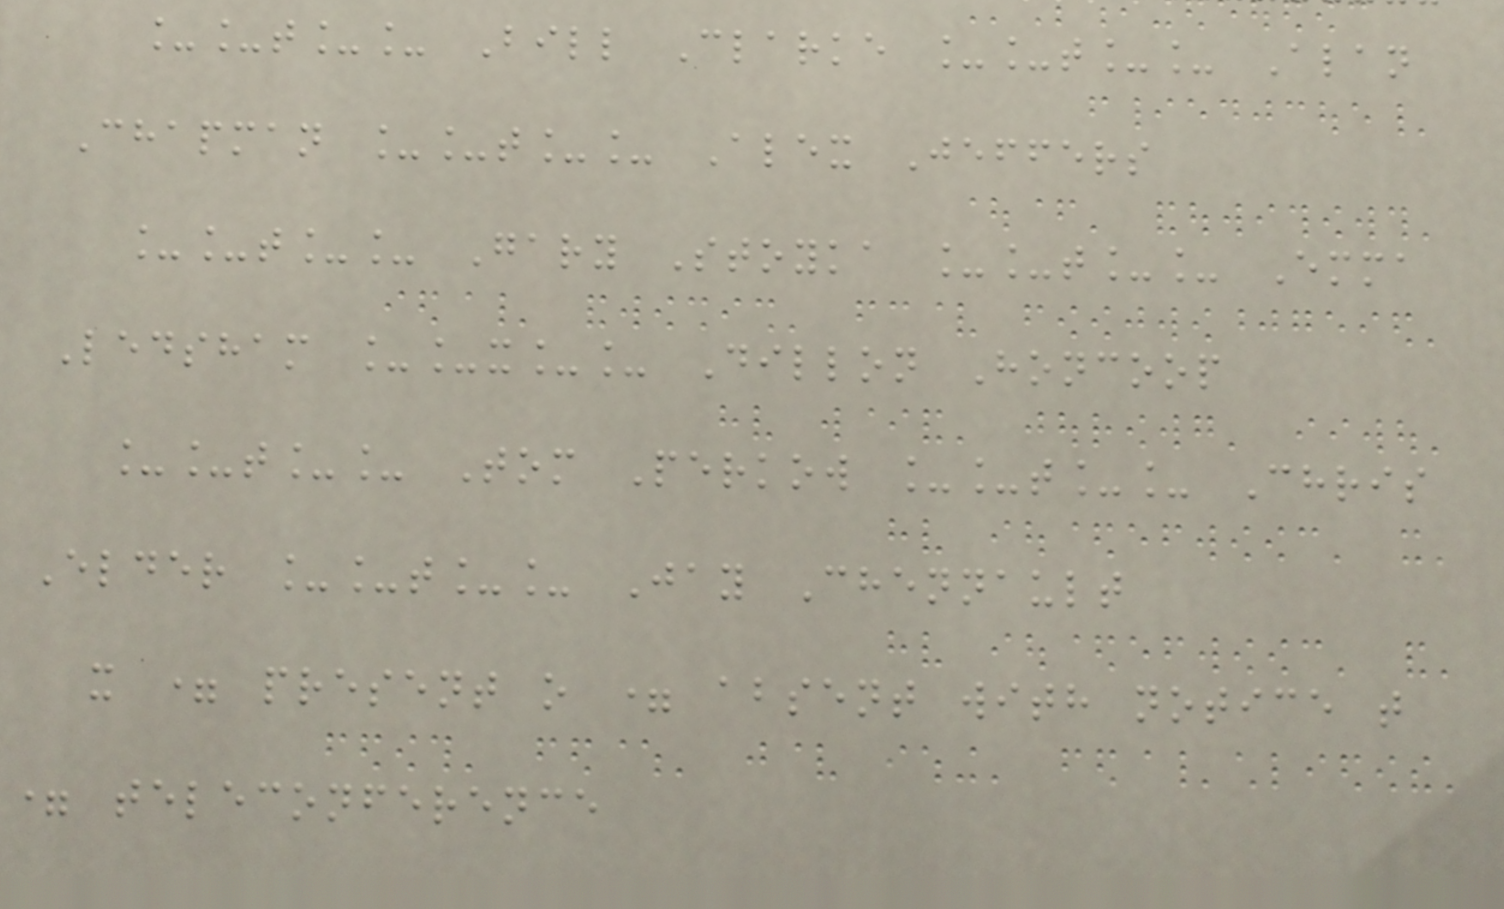__t__ Bill Clarke __t__ Alan
Chapman __t__ Alex Jeffers
__t__ Gary Stoyka __t__ Emma
Ledsham __x__ Dillon Honcoop
__t__ Tom Perkow __t__ Chris
Elder __t__ Jay Chennault
x = present o = absent with notice t
= teleconference
